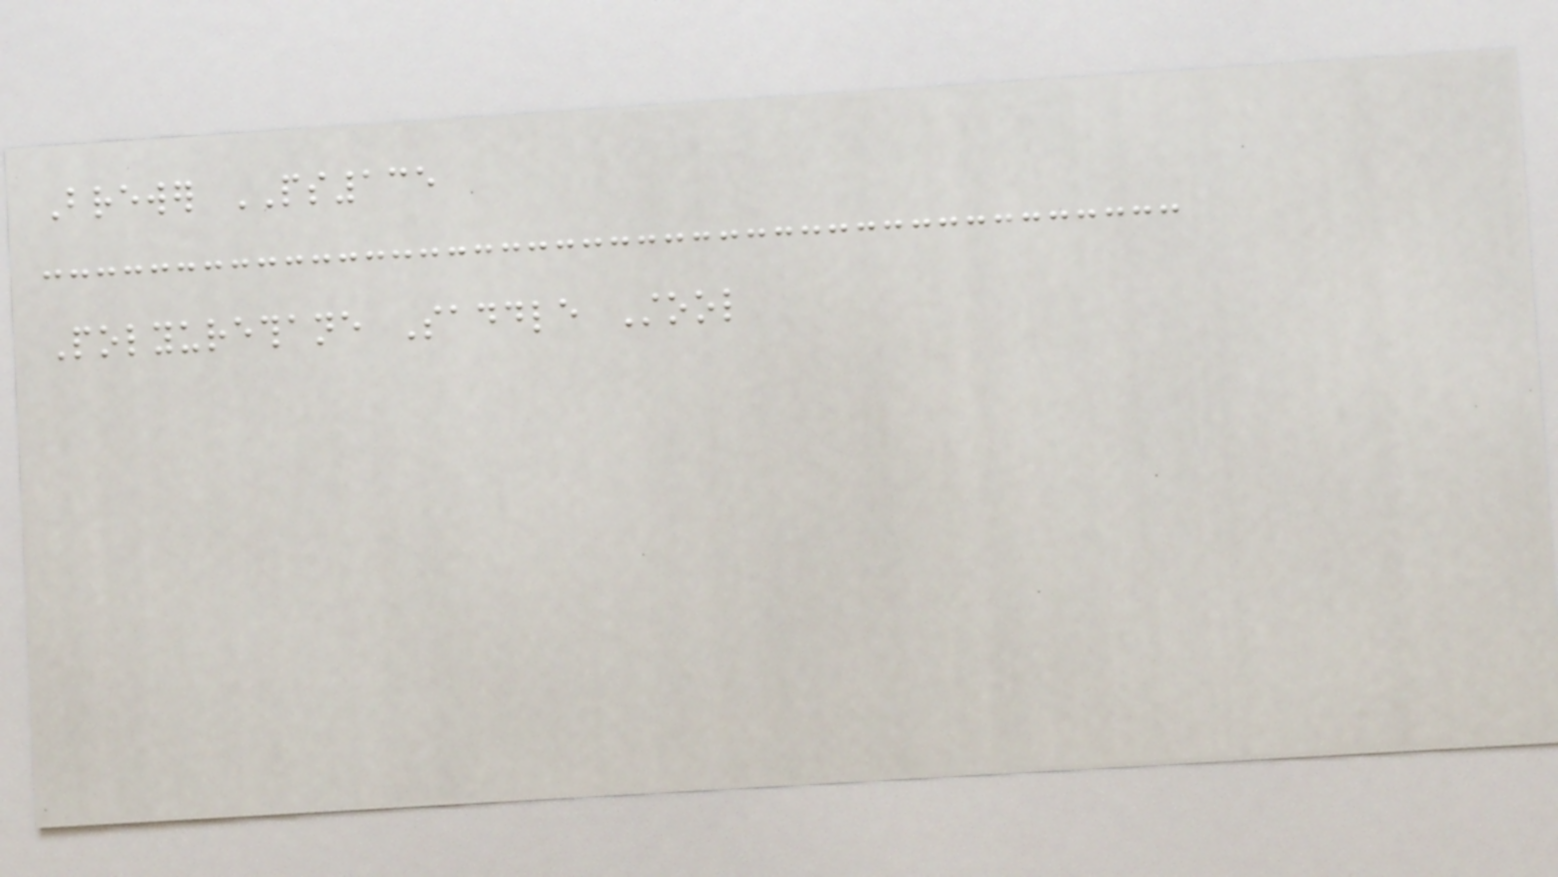Brewer PS135
Polyurethane Saddle Stool
